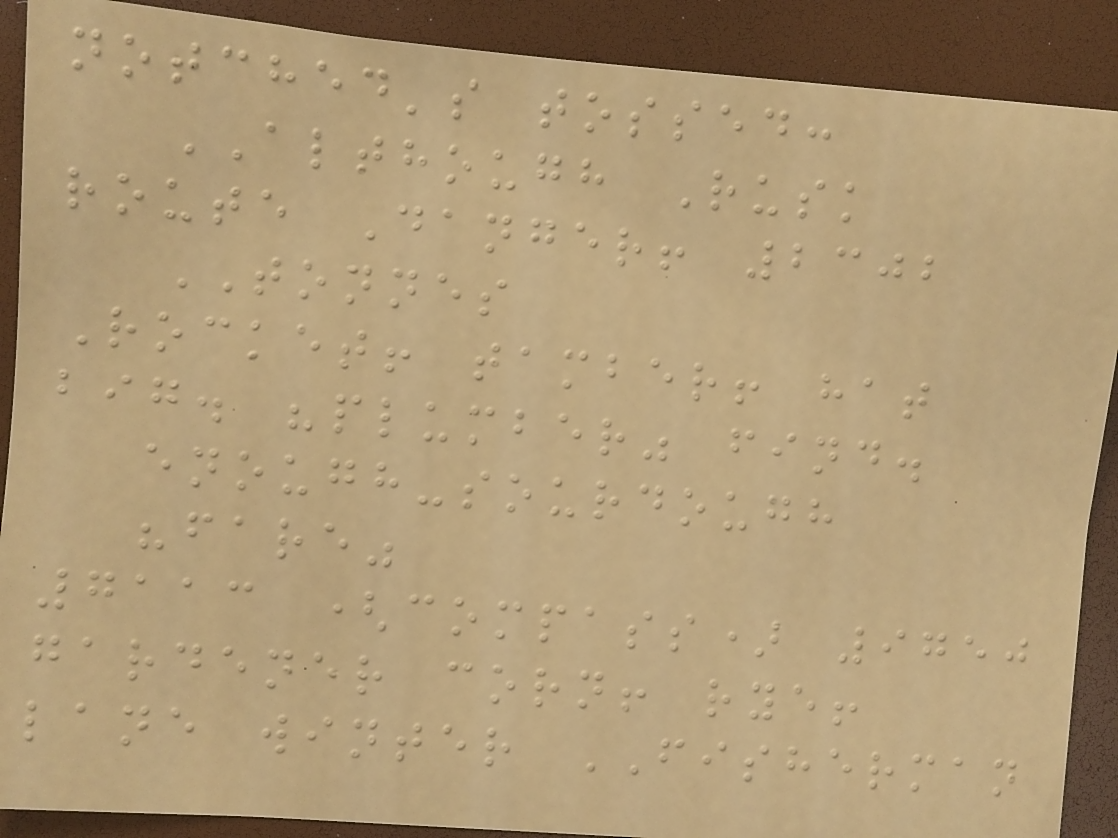notched's tossed:
ALTHOUGH Rusk
route Danger! 2302
TONNES
Rocket! tamber! hat
big. "plumber" find.
enough-sourdough
"fare"
7113 (compass) 9750
gardener corn! rye!
lane winter FISHERMAN
